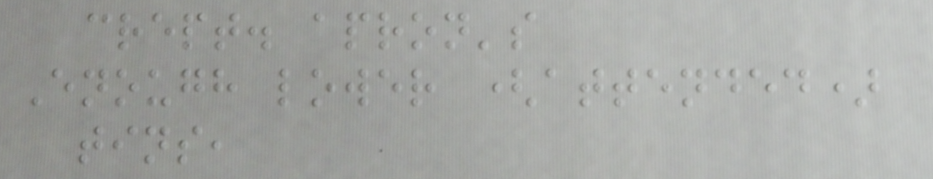crept. apron's
Enough lower (attended)
tins,
